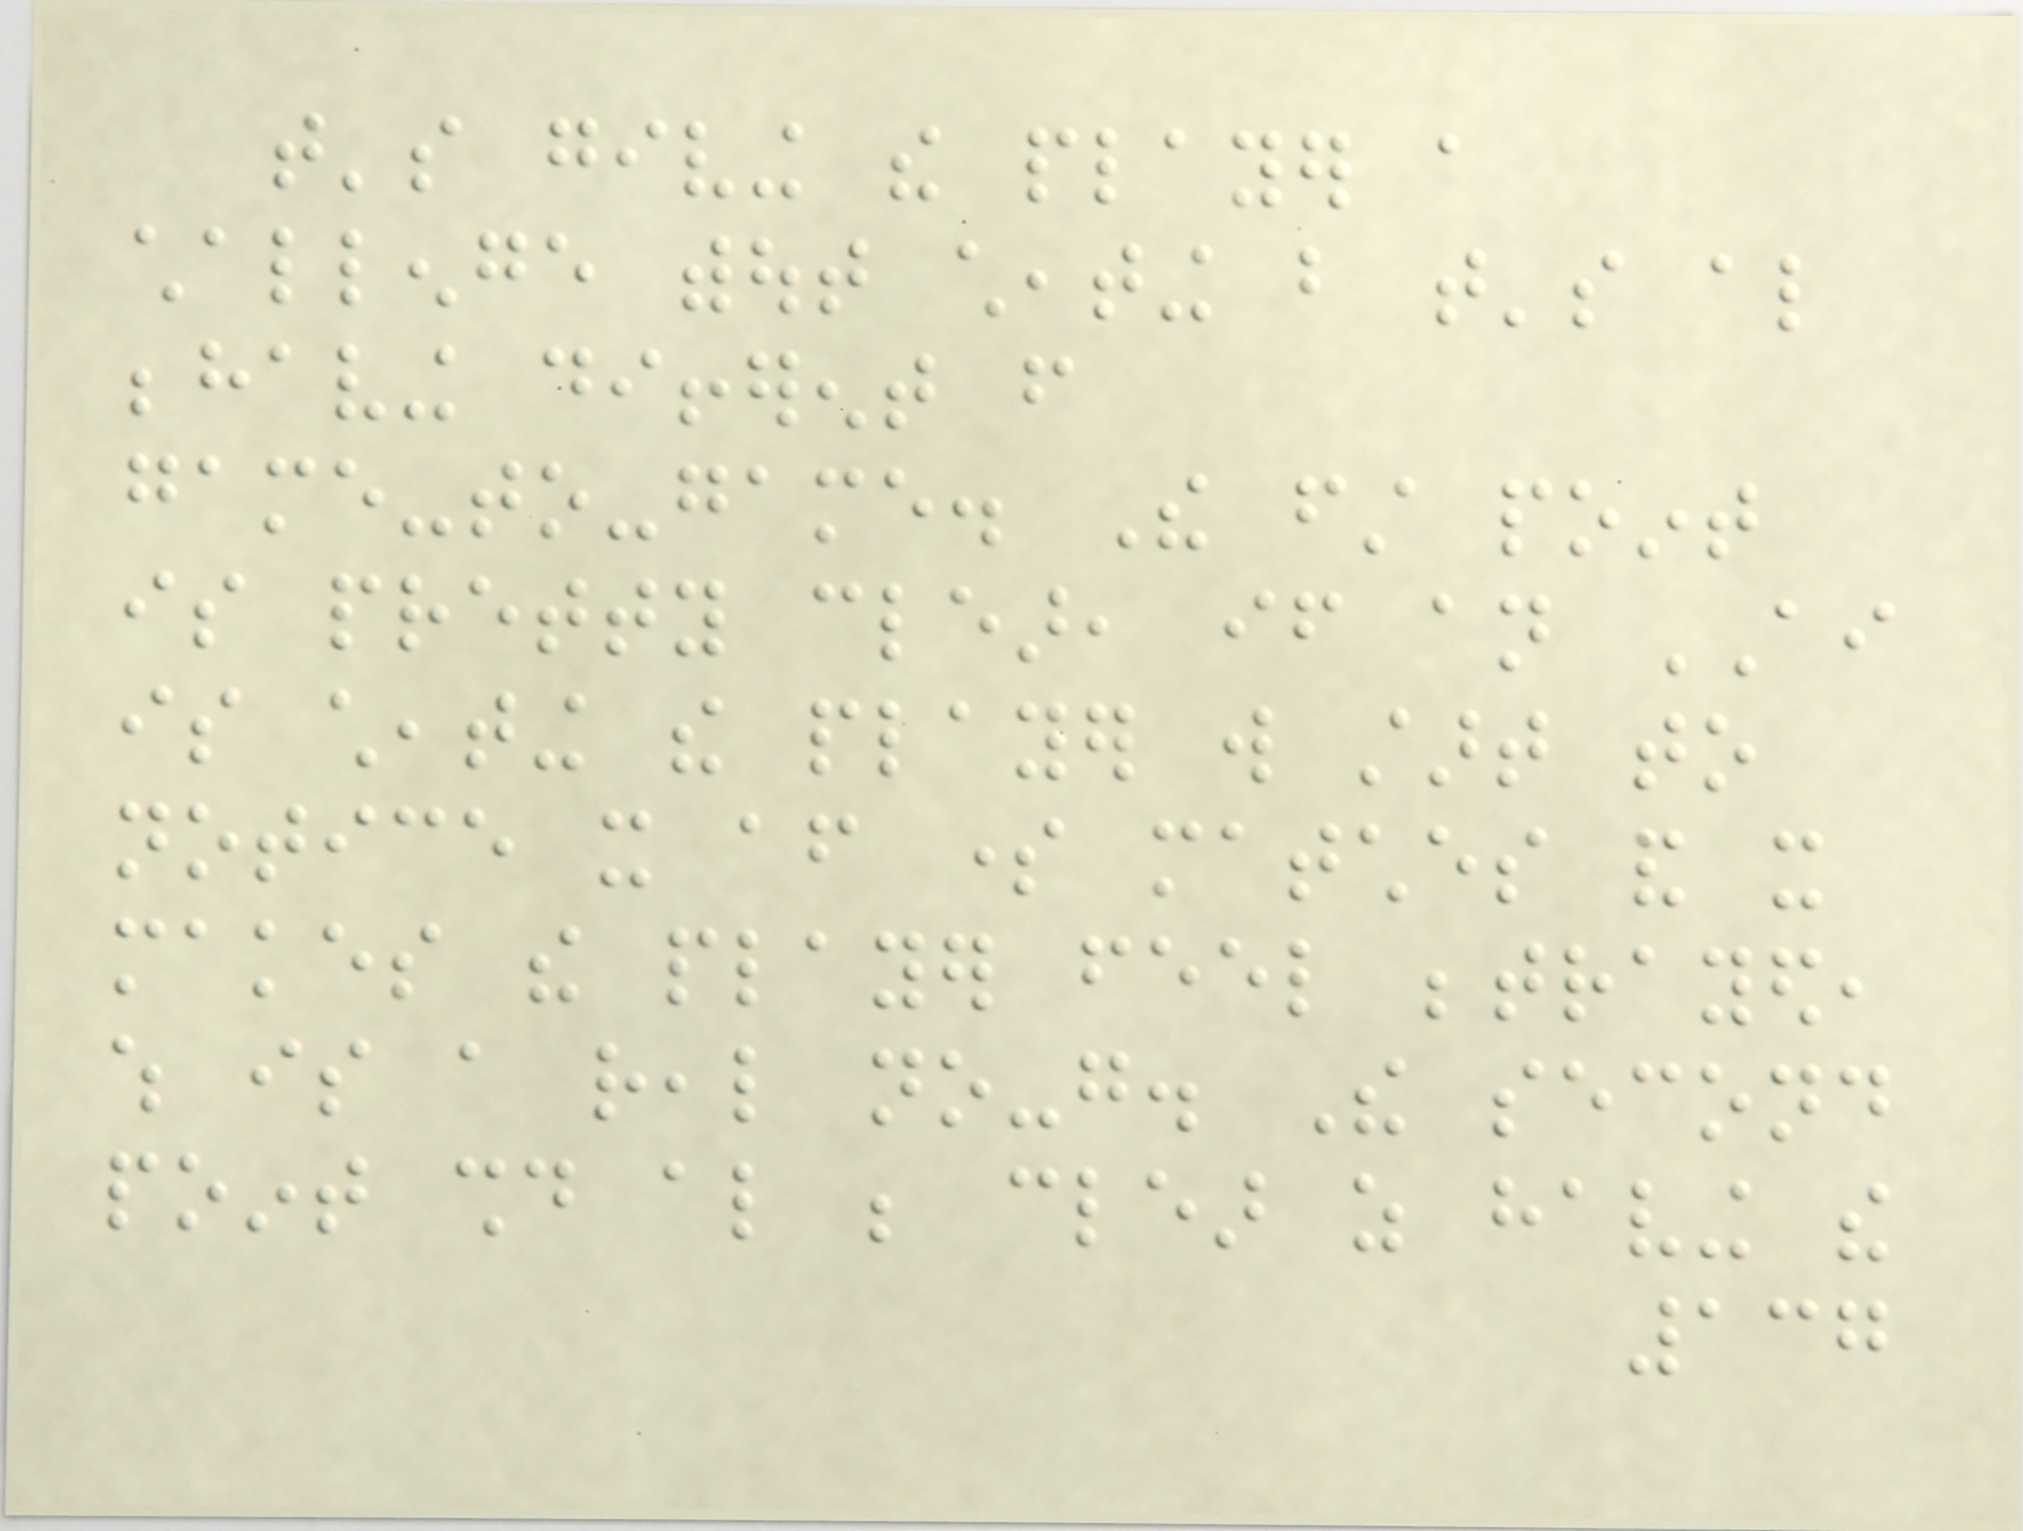that's giving the player a
challenge without cheating but that's also
behaving different from
game-to-game. The first point
is pretty clear, if an AI
is cheating the player will start to
notice it after some matches and it
makes the player feel betrayed,
which is a real no-go. The second
point should also be clear as having the
137
